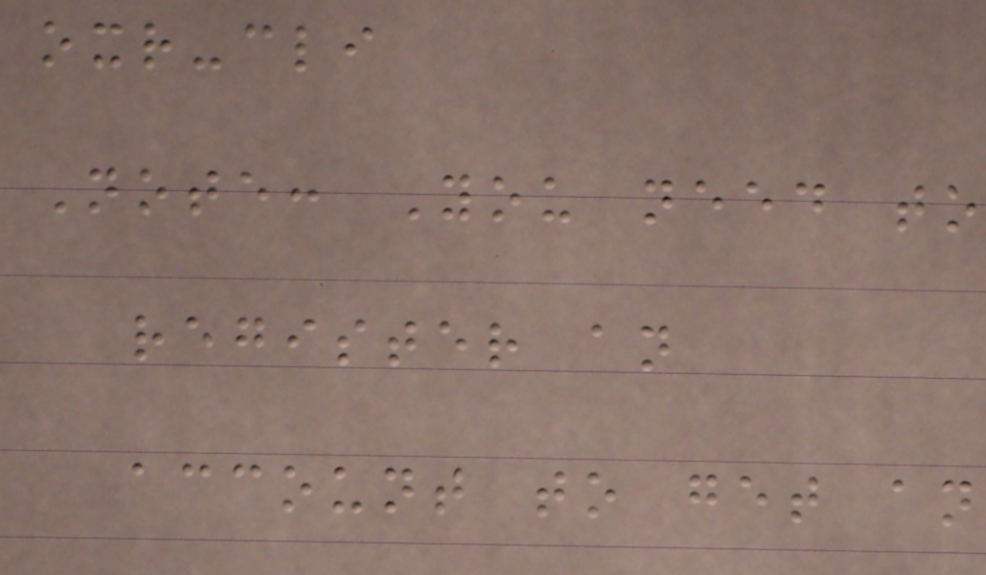oxr-cli
Note: You need to
register an
account to get an
